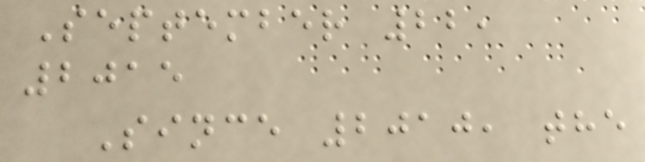September 22,
2015
Since 2010, the
